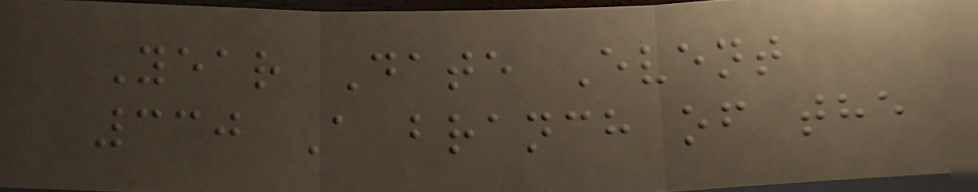Year Date Event
330 A branch of the
